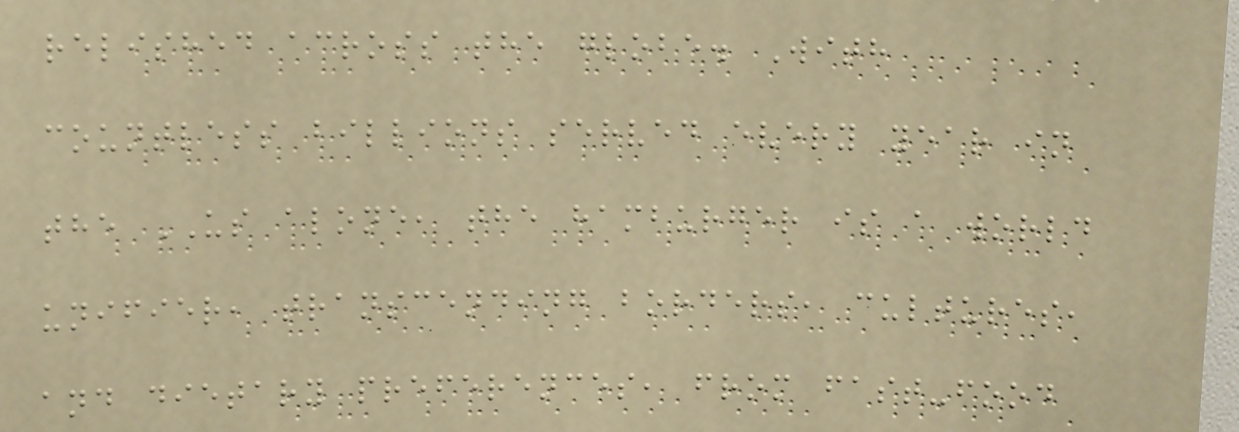relished across the globe. With
countless billions served every year in
the US alone, the hamburger is a world
unifier, transcending borders, cultures,
and dietary preferences, from fast-food
